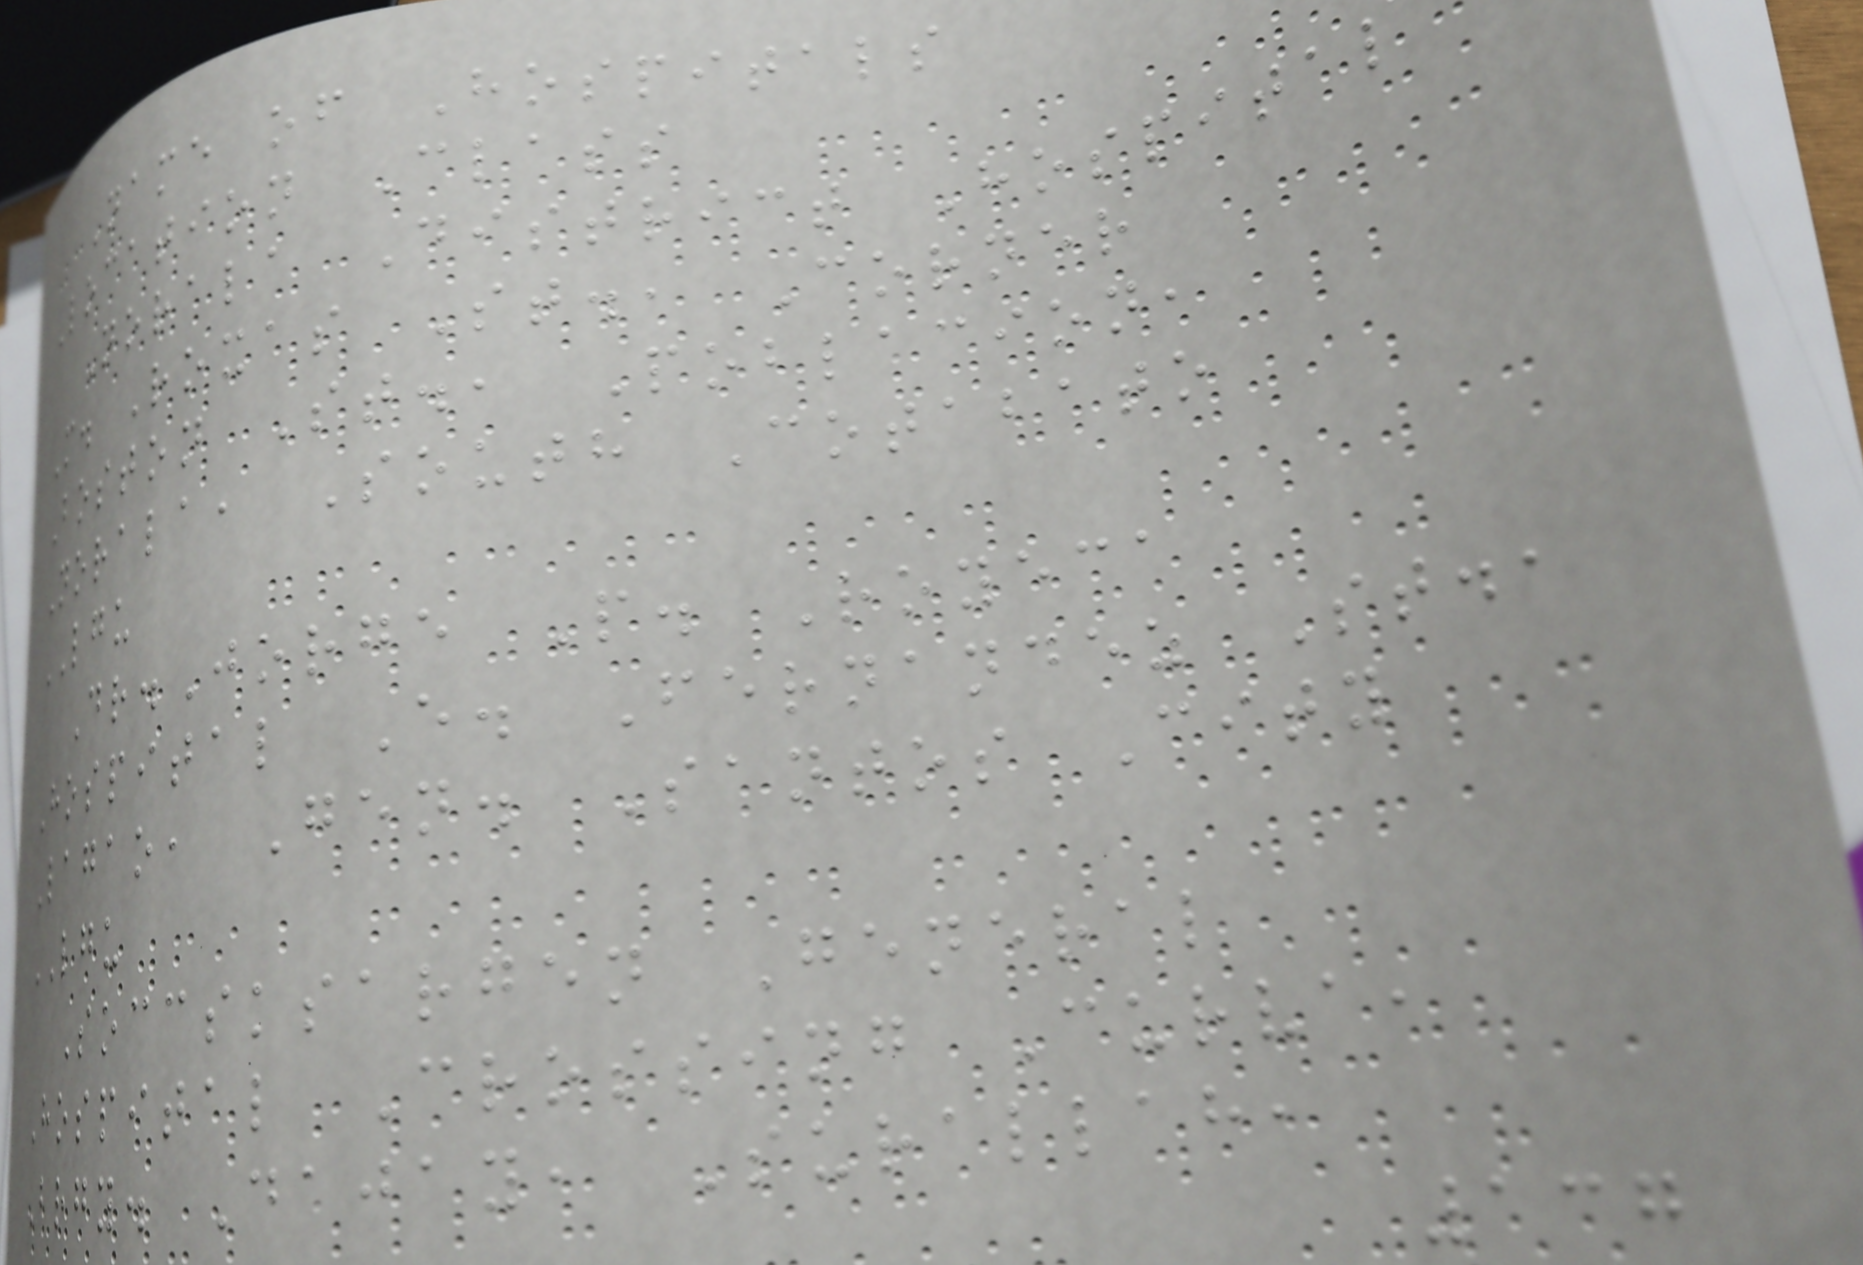Name of Hospitals
Location Class
Norala District Hospital
M. Roxas St., Corner
Boston St., Poblacion,
Norala, South Cotabato
LGU
Dr.Jorge P. Royeca
Hospital E. Fernandez St.,
Lagao, Gen. Santos City
LGU
Soccsksargen General
Hospital Crossing Curva,
Brgy. Dajay, Surallah,
137
